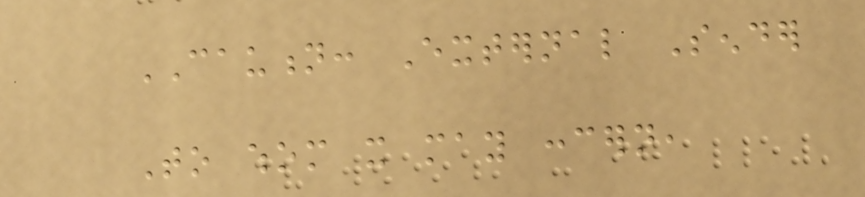CAUTION: External Sender
To whom it may concern,
